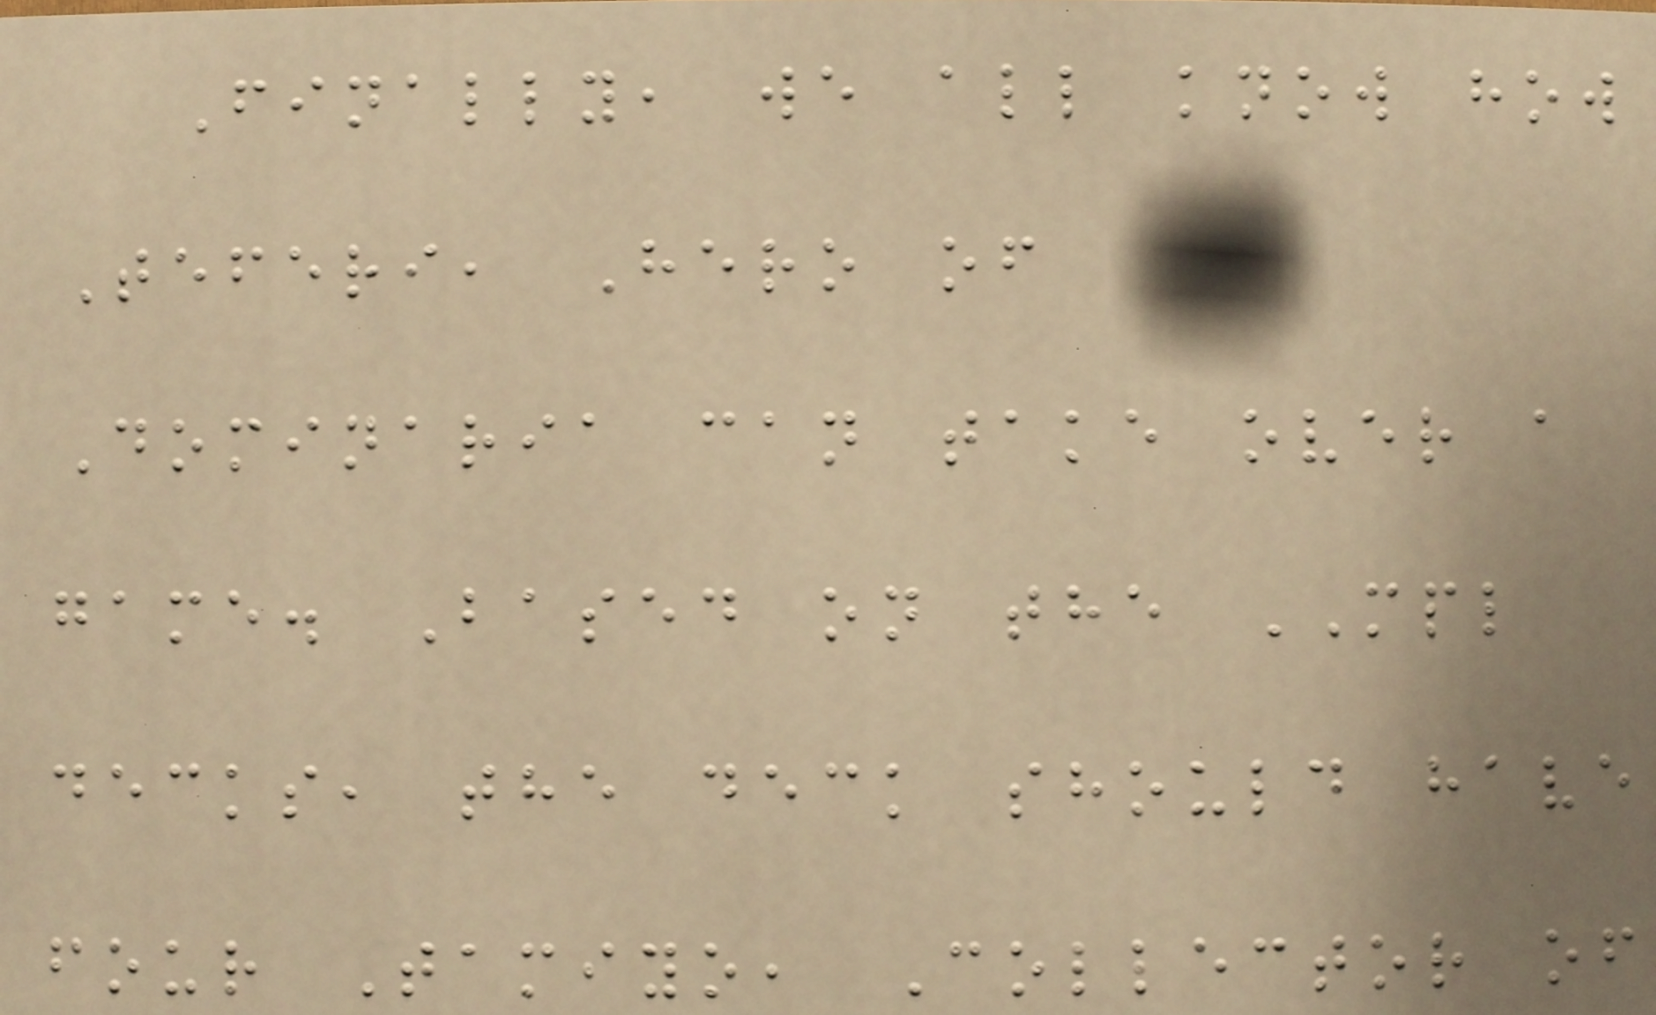Finally, we all know how
Teferi, Hero of
Dominaria can take over a
game. Based on the MPL
decks, the deck should have
four Tamiyo, Collector of
